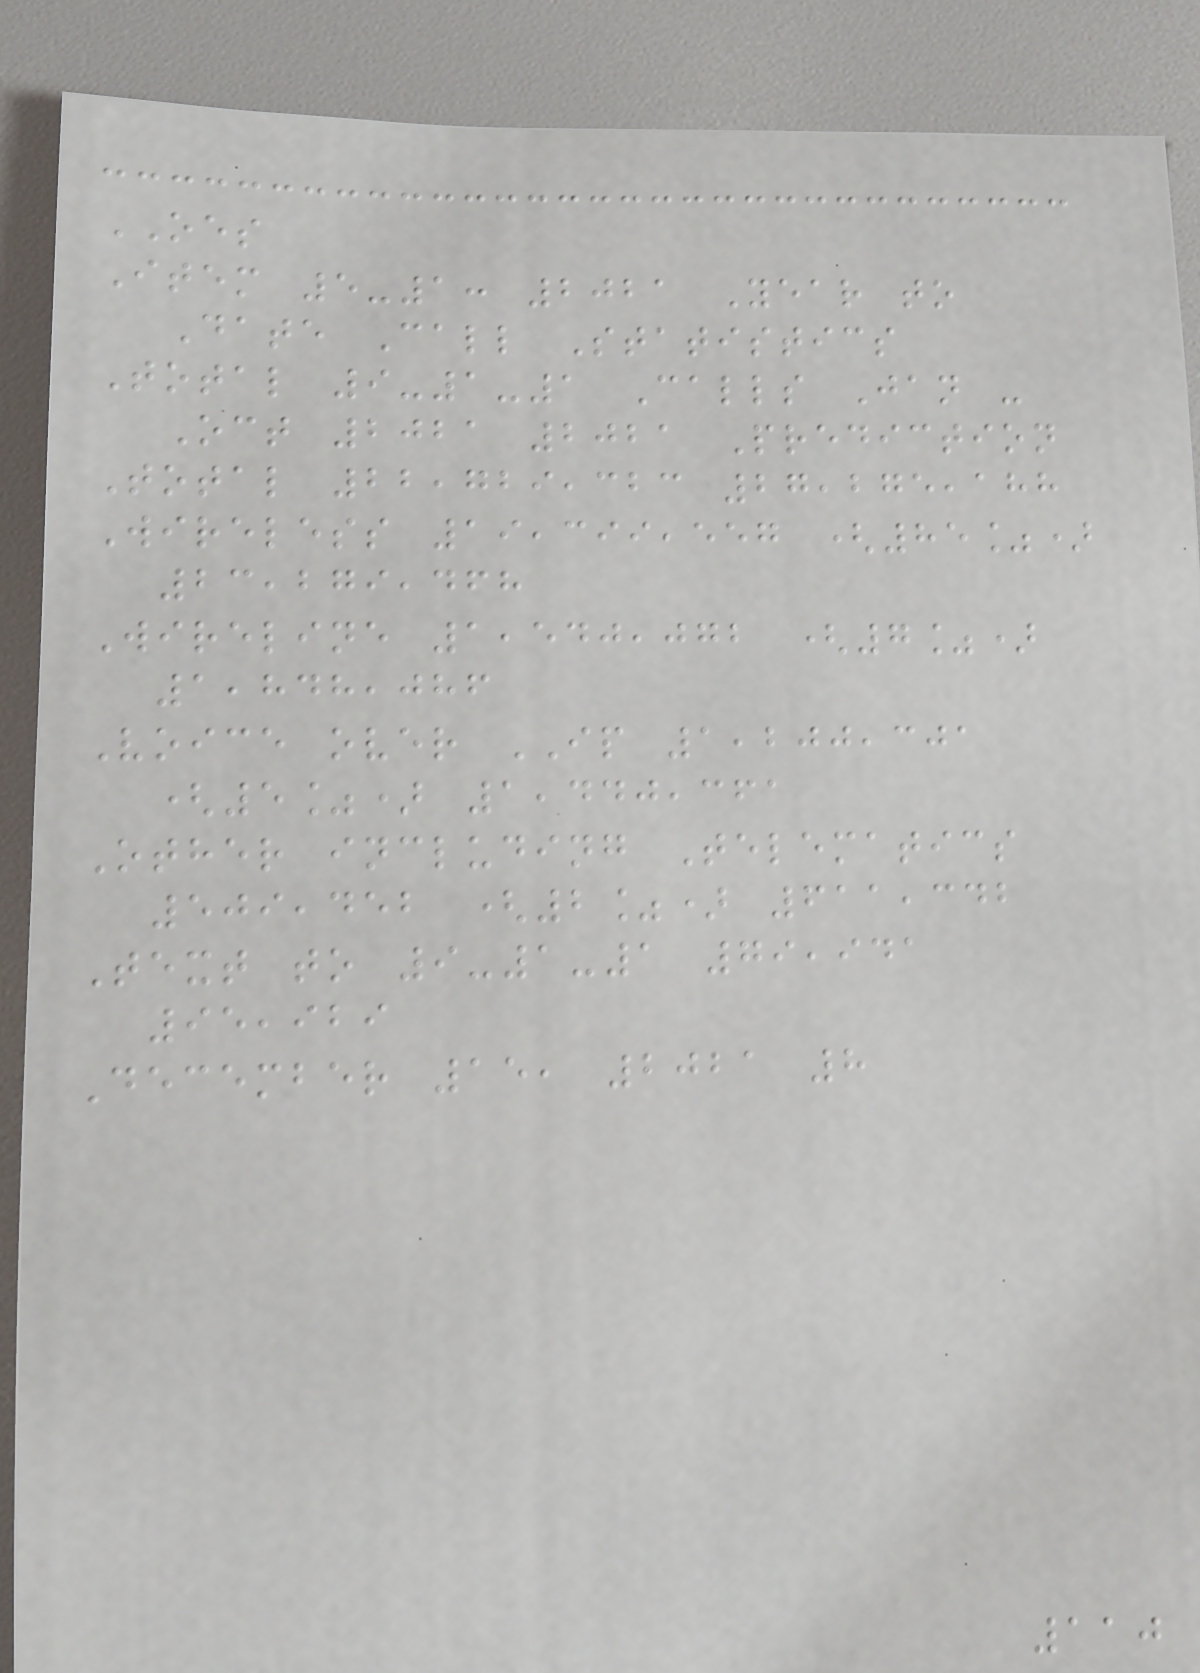OES
Item 5-1: 2021 Year to
Date Call Statistics
Total 9-1-1 Calls Jan -
Oct 2021 2021 Prediction
Total 22,729,323 27,275,188
Wireless 19,399,557 (85%)
23,279,468
Wireline 1,540,072 (7%)
1,848,086
Voice over IP 1,200,301
(5%) 1,440,361
Other including Telematics
509,452 (2%) 611,342
Text to 9-1-1 79,941
95,929
December 15, 2021 8
110
